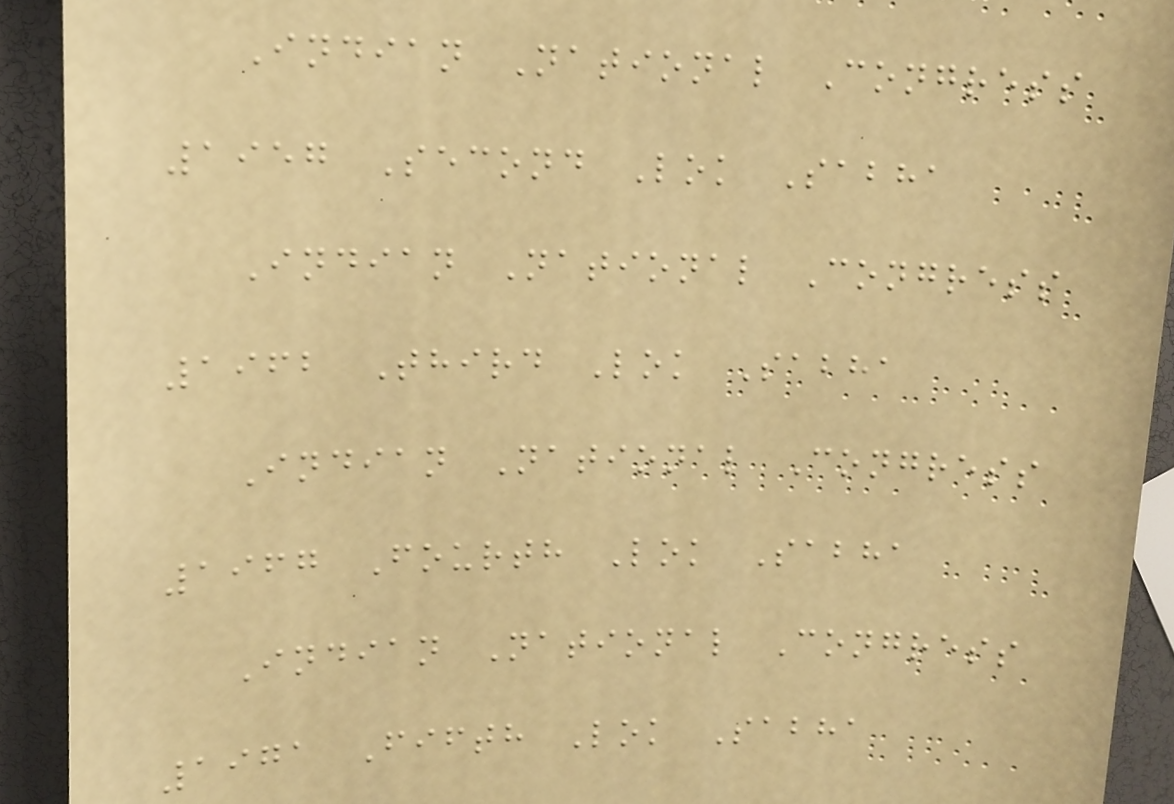Indian National Congress
1957 Second Lok Sabha
Indian National Congress
1962 Third Lok Sabha
Indian National Congress
1967 Fourth Lok Sabha
Indian National Congress
1971 Fifth Lok Sabha
